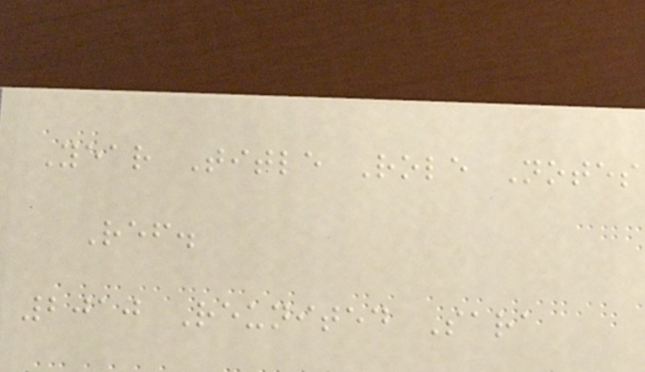Year Title Role Notes
Ref.
2010 Reunited Sara
